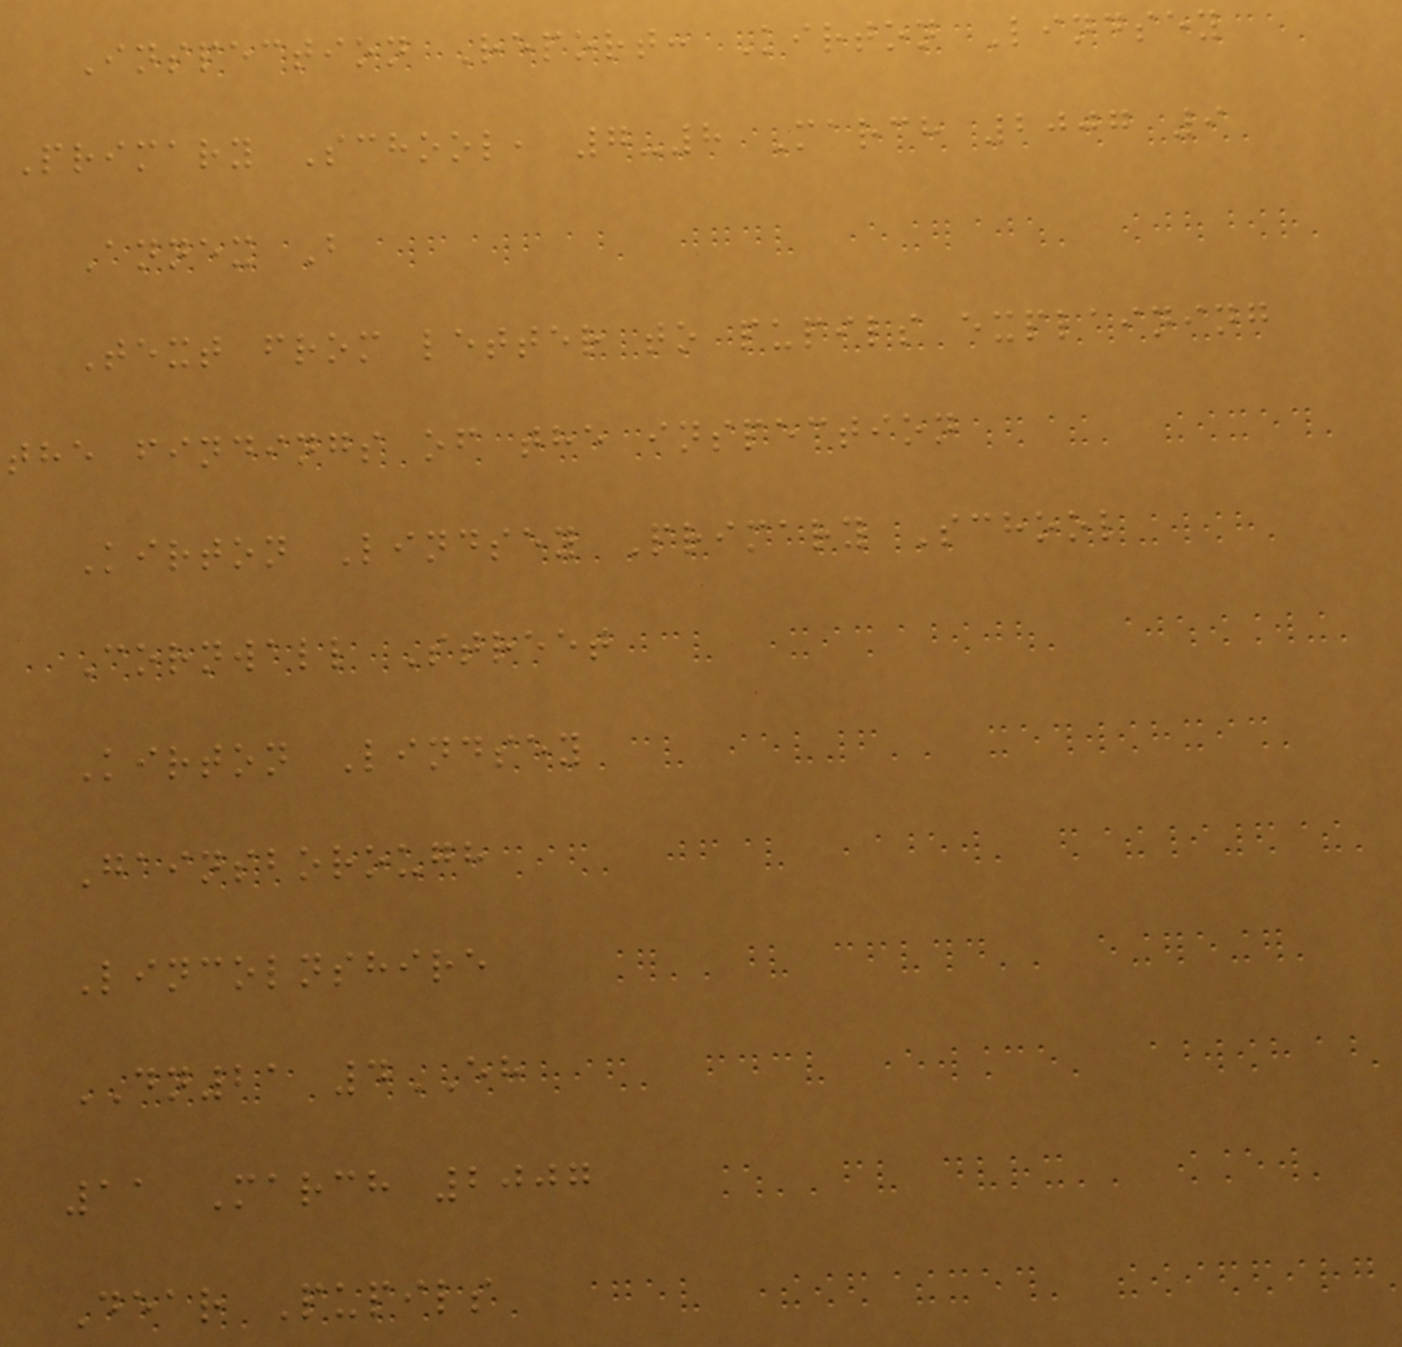Inspection Report: Kirton Lindsey
Primary School, 7-8 March 2007 9
Annex B
Text from letter to pupils explaining
the findings of the inspection
Kirton Lindsey Primary School
Cornwall Street
Kirton Lindsey
Gainsborough
Lincolnshire
DN21 4EH
11 March 2007
Dear Pupils
